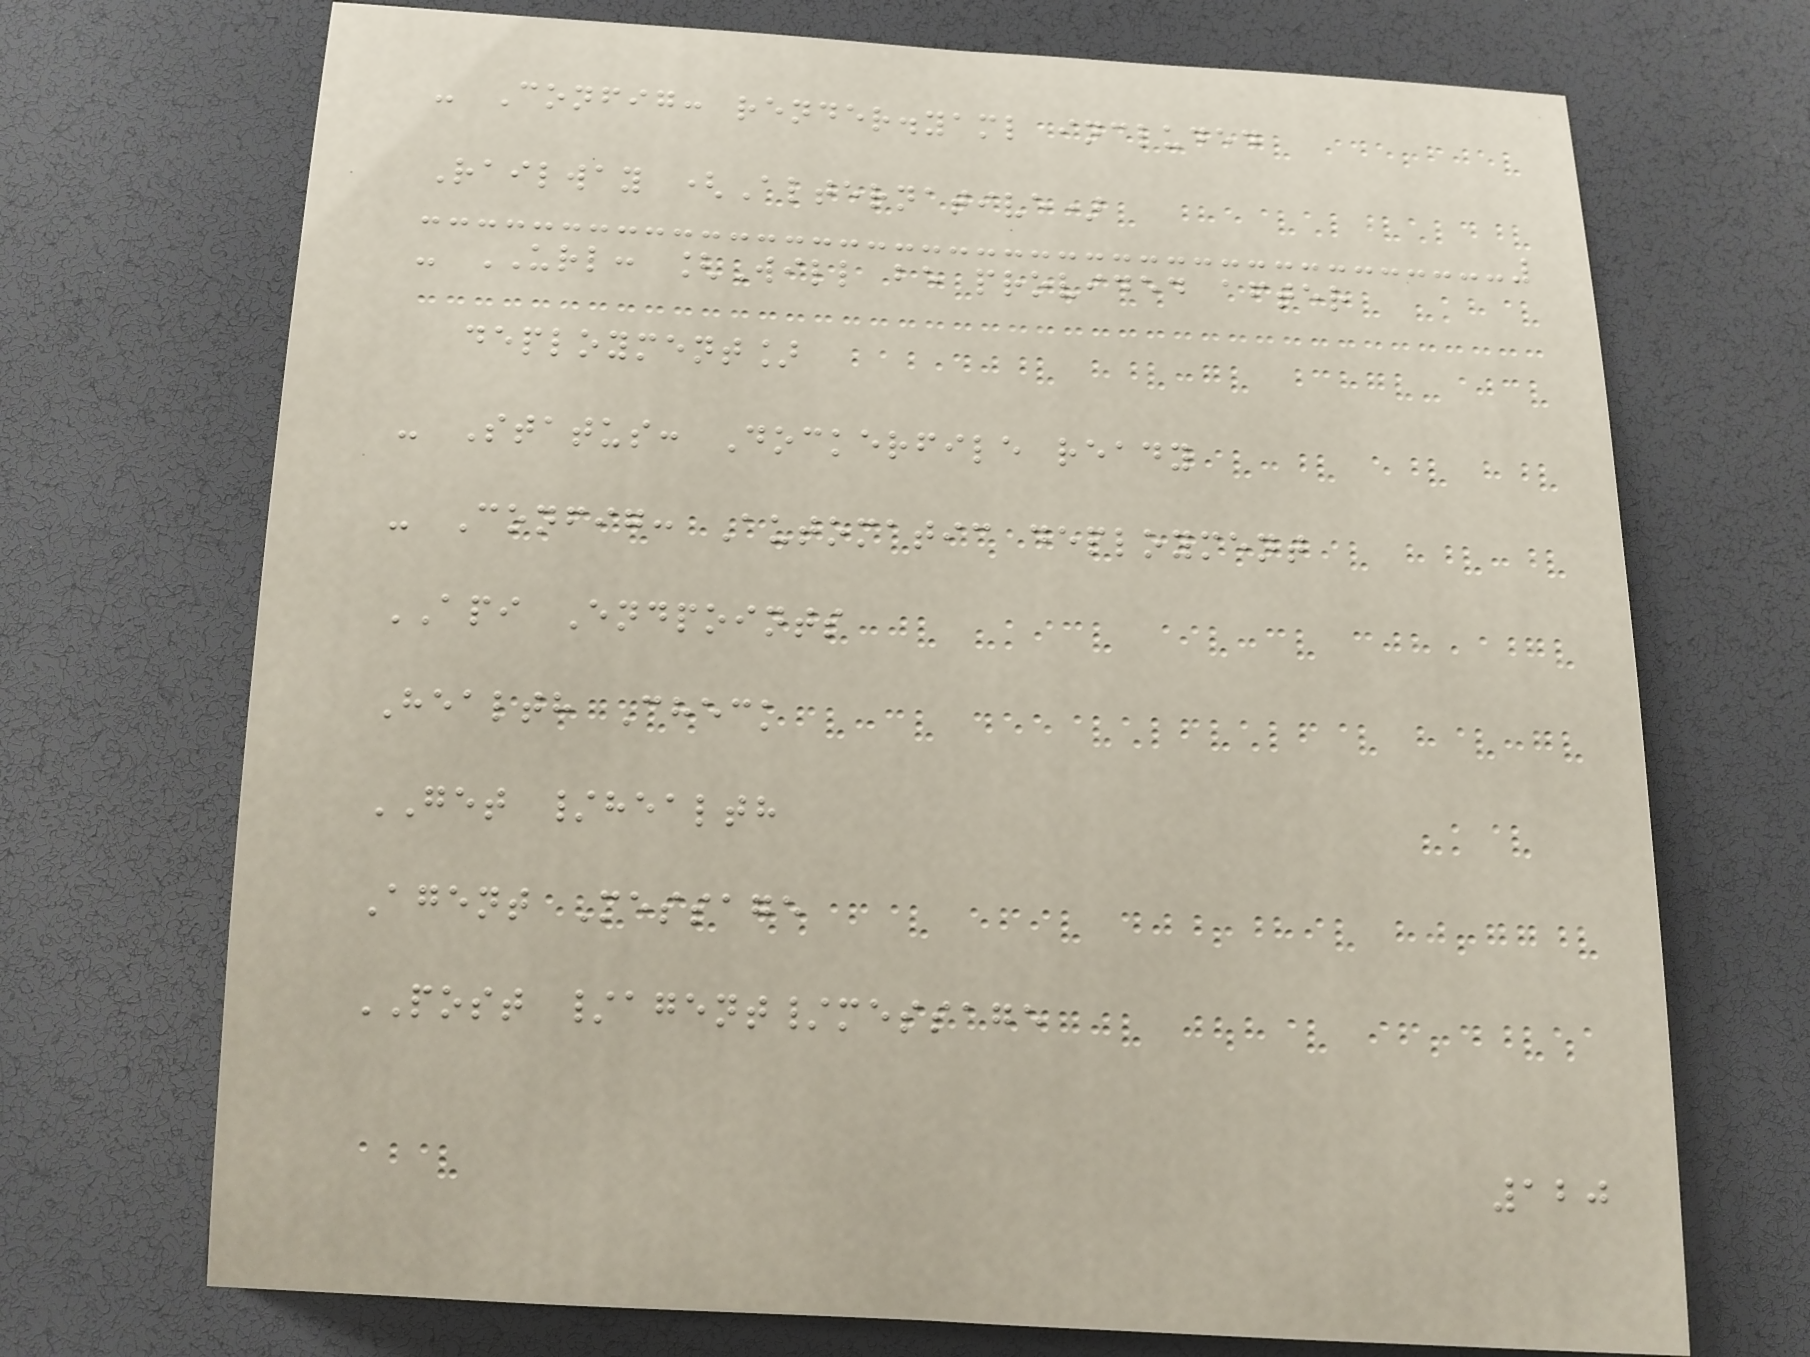- Config: render.yaml included
Railway (Alternative)
- URL: [Will be provided after
deployment]
- Status: Dockerfile ready
- Config: Automatic deployment
API Endpoints
Health Check
GET /health
Agent Message
POST /agent/message
120
